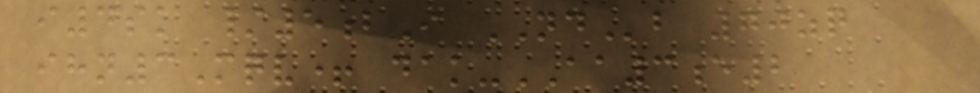i4sk /5bI NDb 70zq
ihn3Mqv+ dak-AA3e2
